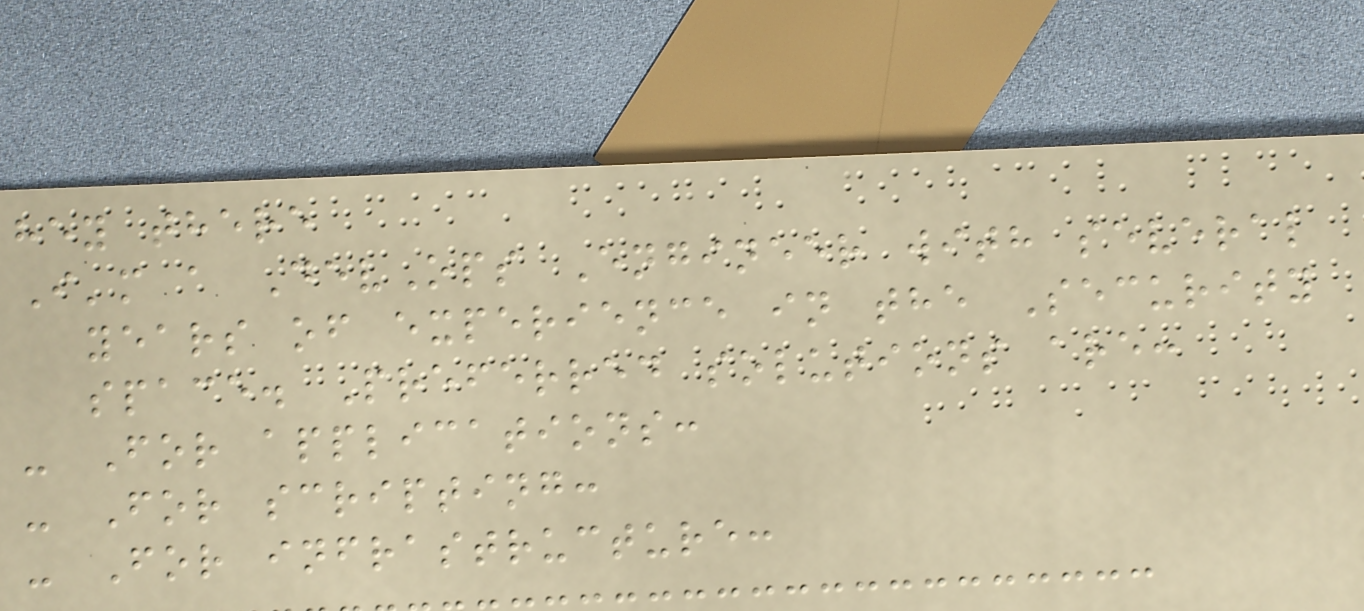hey there
I'm a DevOps Engineer with several
years of experience in the Security
space. Preferred solutions are:
- For applications:
- For scripting:
- For infrastructure:
